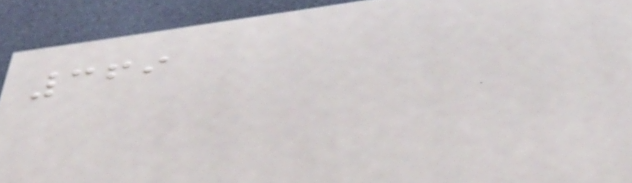369
